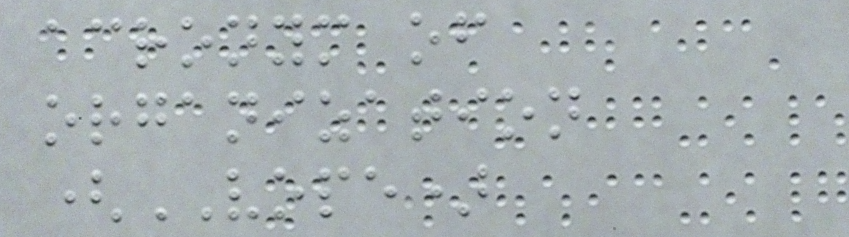acronym of
organization
(VOPE)
